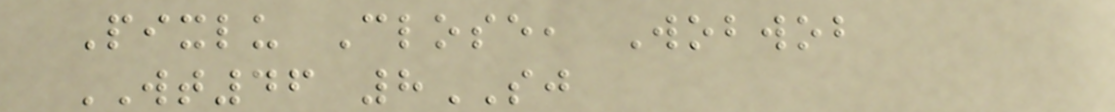Pixlu Close, Wobwob
WT46 8SJ
